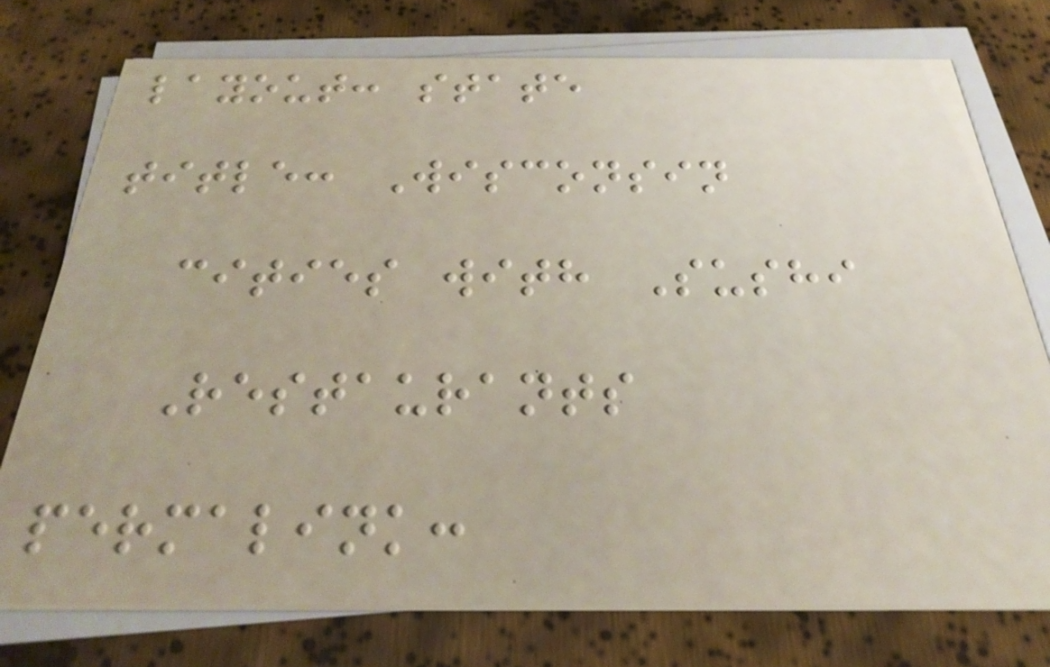layout: state
title: Wisconsin
cities with Sushi
Restaurants
permalink:
